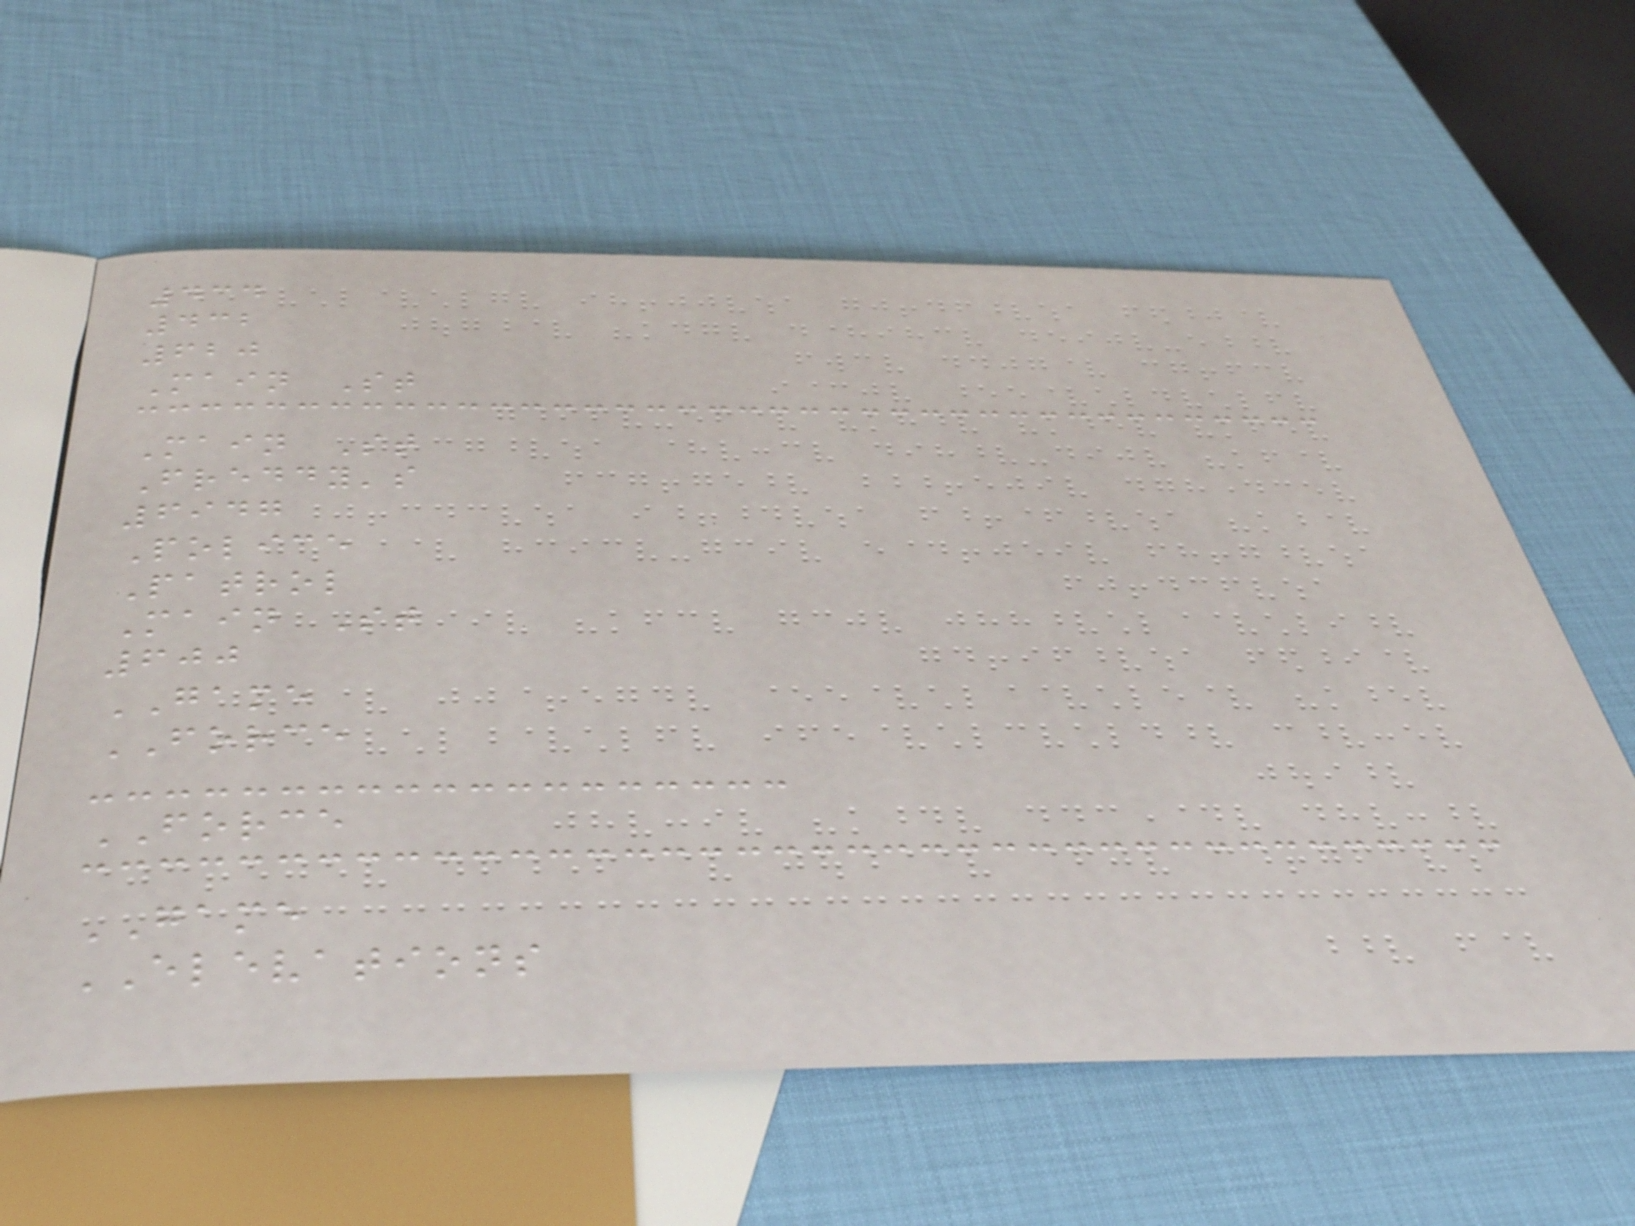434
432
620
Main St
Main St
Freddy's
6947
Police
Patrol
Main St
600
GAME
FORCE
FORCE
GAME
ELEVATIONS
